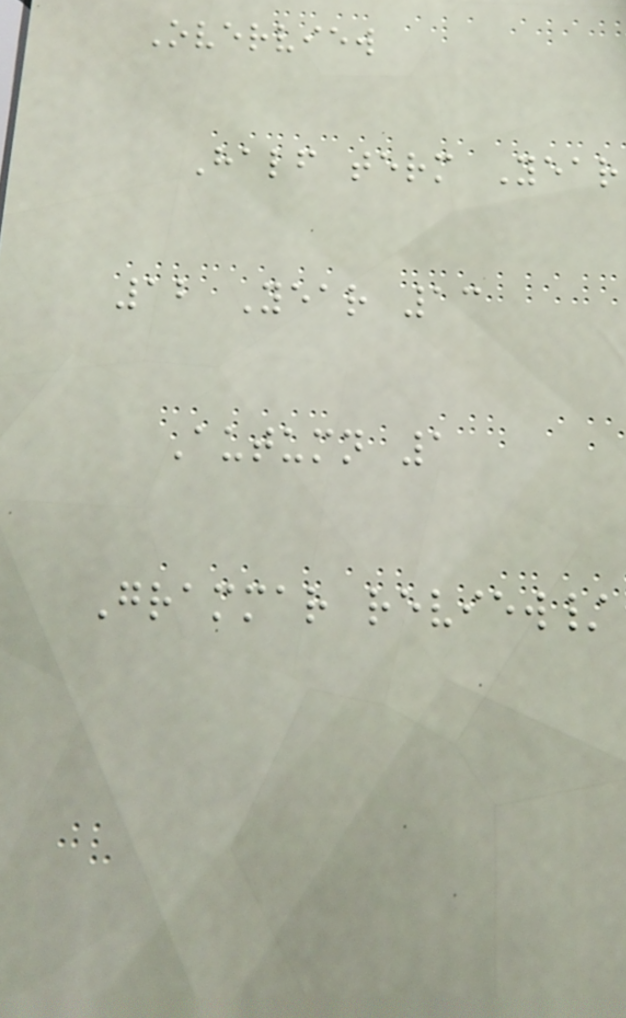Overview
Half term Year
12 Year 13
Autumn 1
Grammar review/
